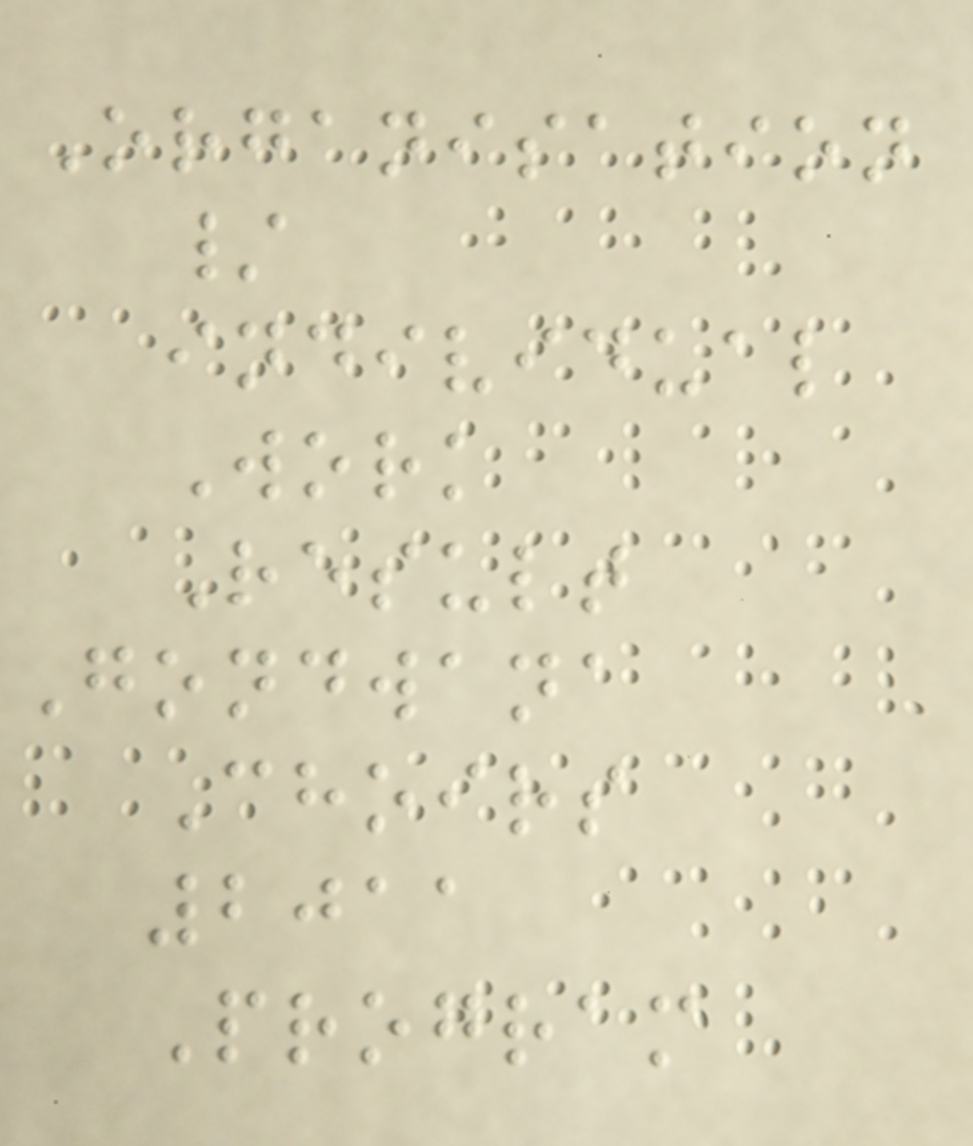Organisation
/
individual
Work
Result
Gondwana
Choirs
2011
Program
